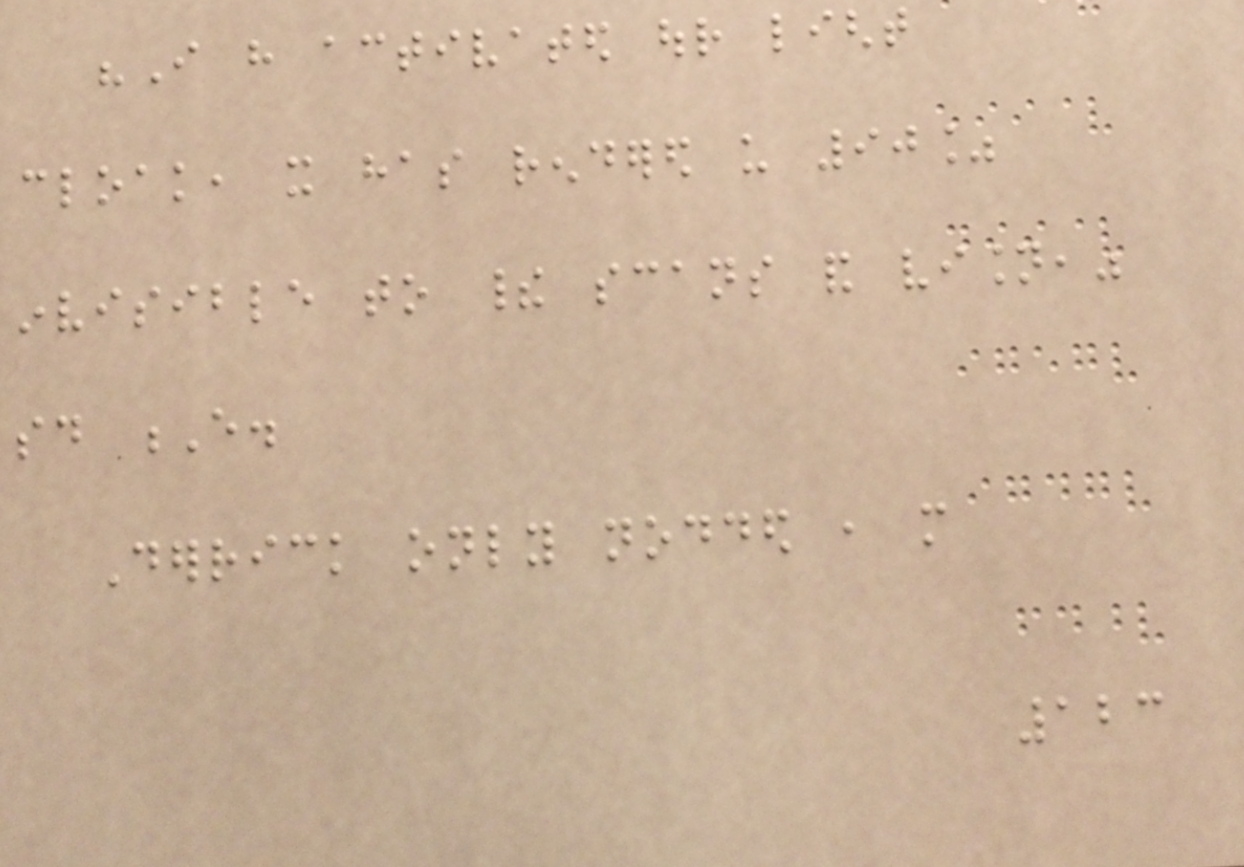"I have activated our light
cloak, it has rendered us 90%
invisible to their scans and vision,"
said E.
Derrick only nodded , more
123
